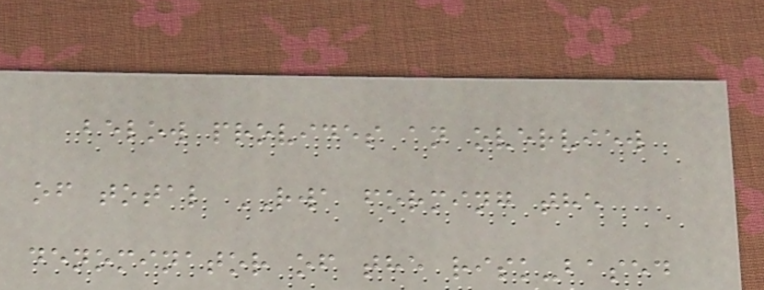below provides an overview
of total RWA forming the
denominator of the risk-based
